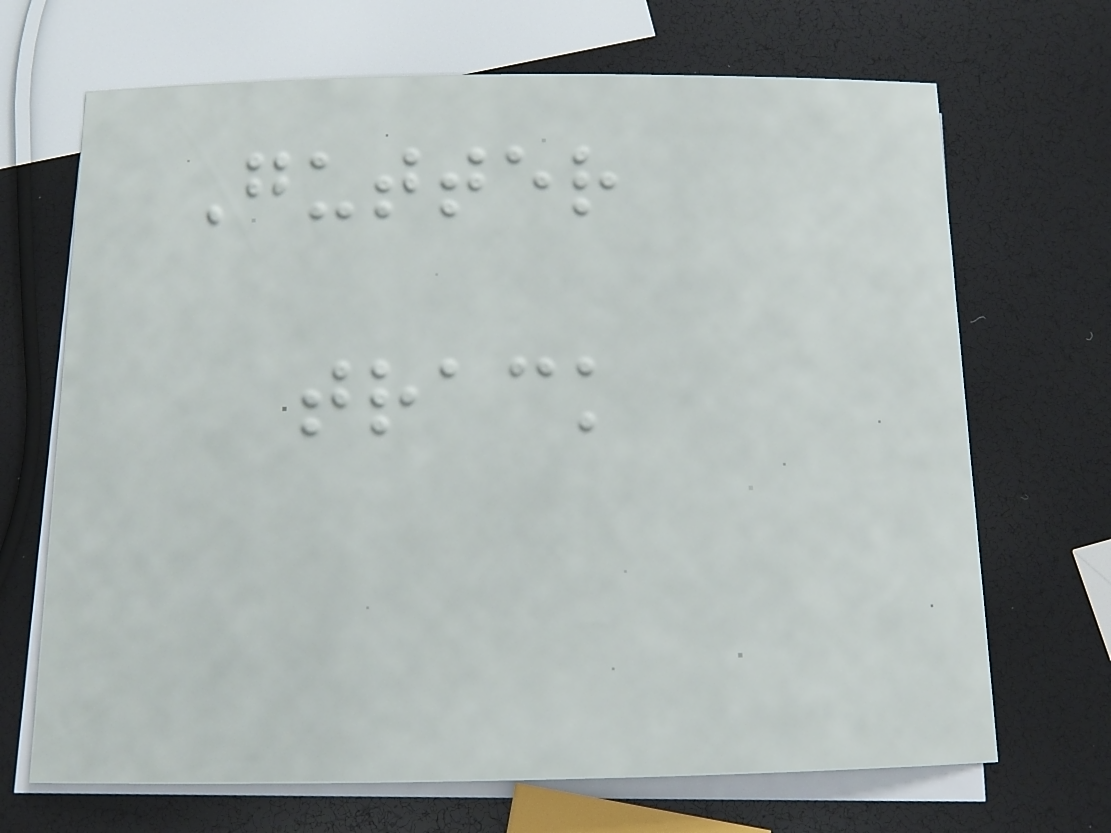Gutter
track
